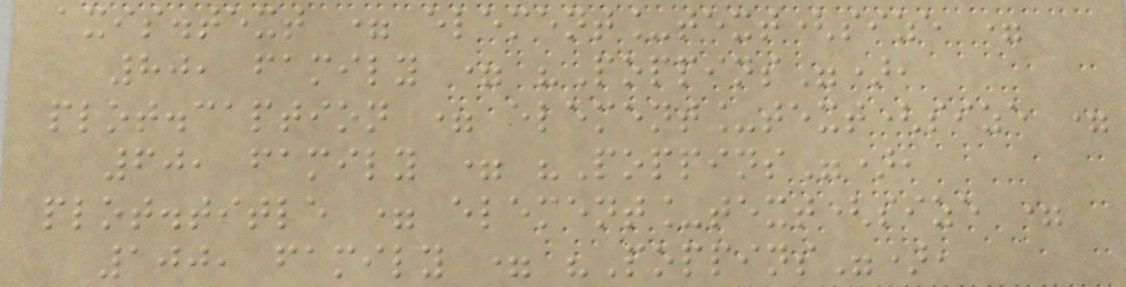axis.text = element_text(size =
80, family = "Poppins"),
plot.caption = element_text(size =
60, family = "Poppins"),
plot.title = element_text(size =
100, family = "Poppins"),
